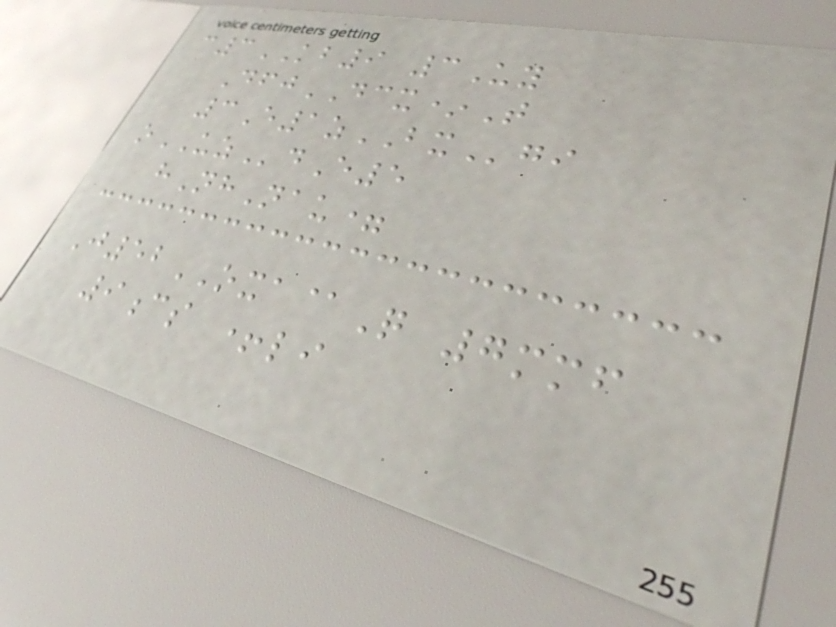c3KB9 3Uy
DfjDCX*T
3E1zBXgi
oUZdE5
hNhNau=
J52OXA@Q 7mmf
9cs +li
